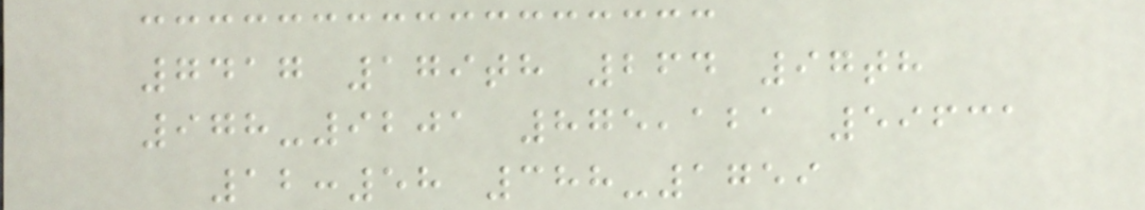7417 179th 264 97th
978-9201 875,121 59631
12:58 388-1759
